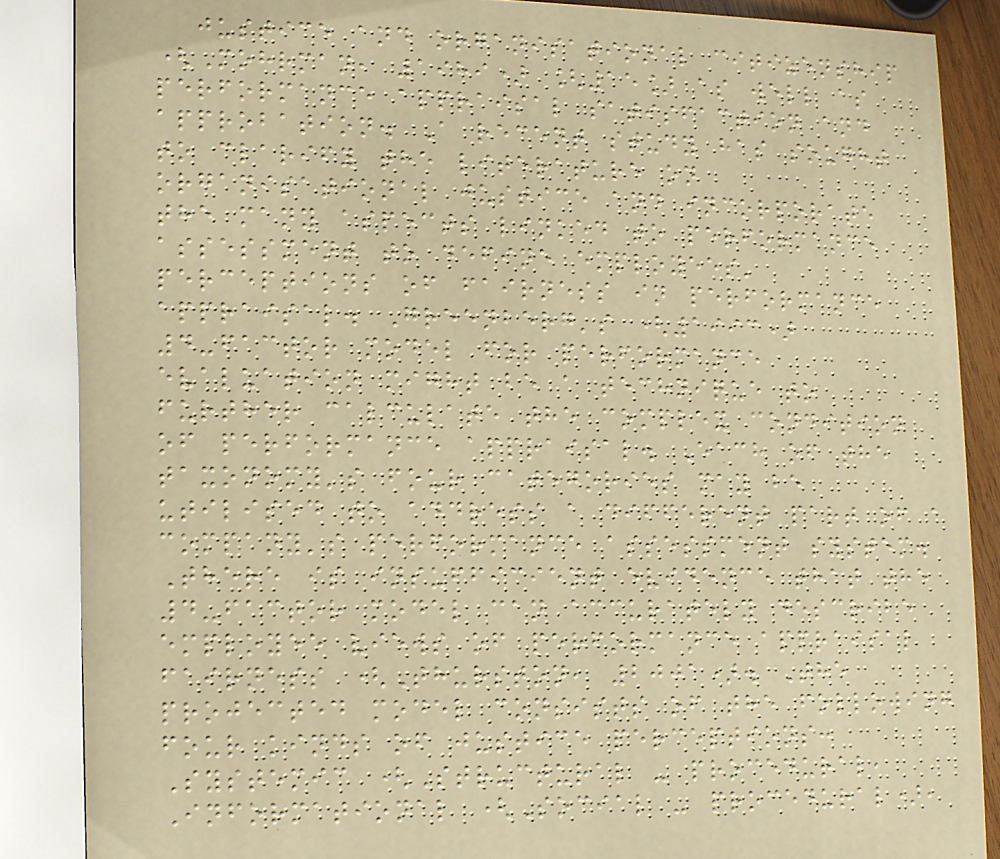justice and organisational citizenship
(Mohrman, 1989) [15] as well as
performance appraisal satisfaction and
approbation. A recent study has sought
to clarify the literature on
organisational justice and incorporate
the many aspects linked to performance
assessment to define employees'
perceptions of fairness in performance
appraisal. Greenberg's (1993)
4-factor model for performance
evaluation might be a technique to
further calculate the complex condition
of performance appraisal. Each of the
taxonomy's four categories may be
utilised to address a different part of a
company's performance assessment system.
There is insufficient evidence that the
4-factor model can accurately describe
employee views of performance appraisal
fairness (Thurston, 2001). The
projected model consists of the following
four kinds of justice perceptions:
Systemic (Structural - procedural,
Informational (Social - procedural),
